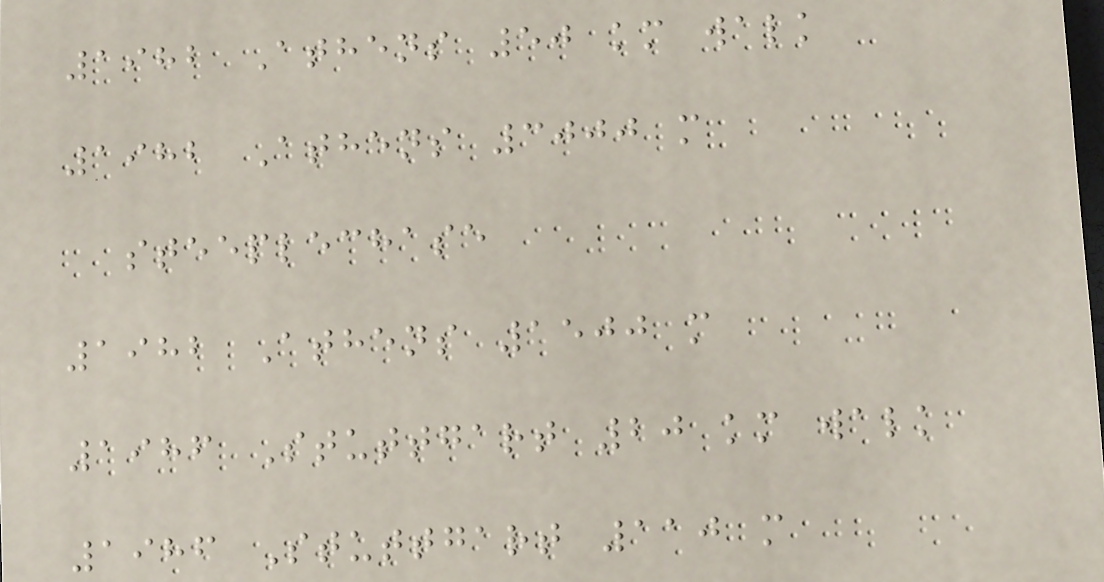1982 Athens 50 km walk
1982 Athens 3000 m
steeplechase
1982 Athens 1500 m
1986 Stuttgart 20 km walk
1986 Stuttgart 110 m
